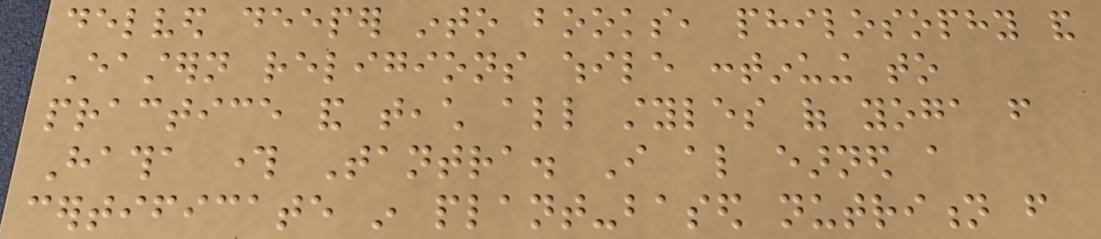delved deeper into books, philosophy and
Eastern religions while continuing to
practice and teach all styles of yoga from
Hatha through Tantra. I also earned a
certificate in plant-based nutrition from
